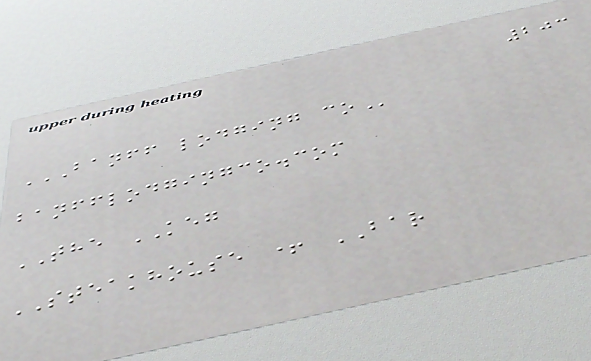203
BANFF LODGING CO
banfflodgingco.com
THE KEG
STEAKHOUSE + BAR
